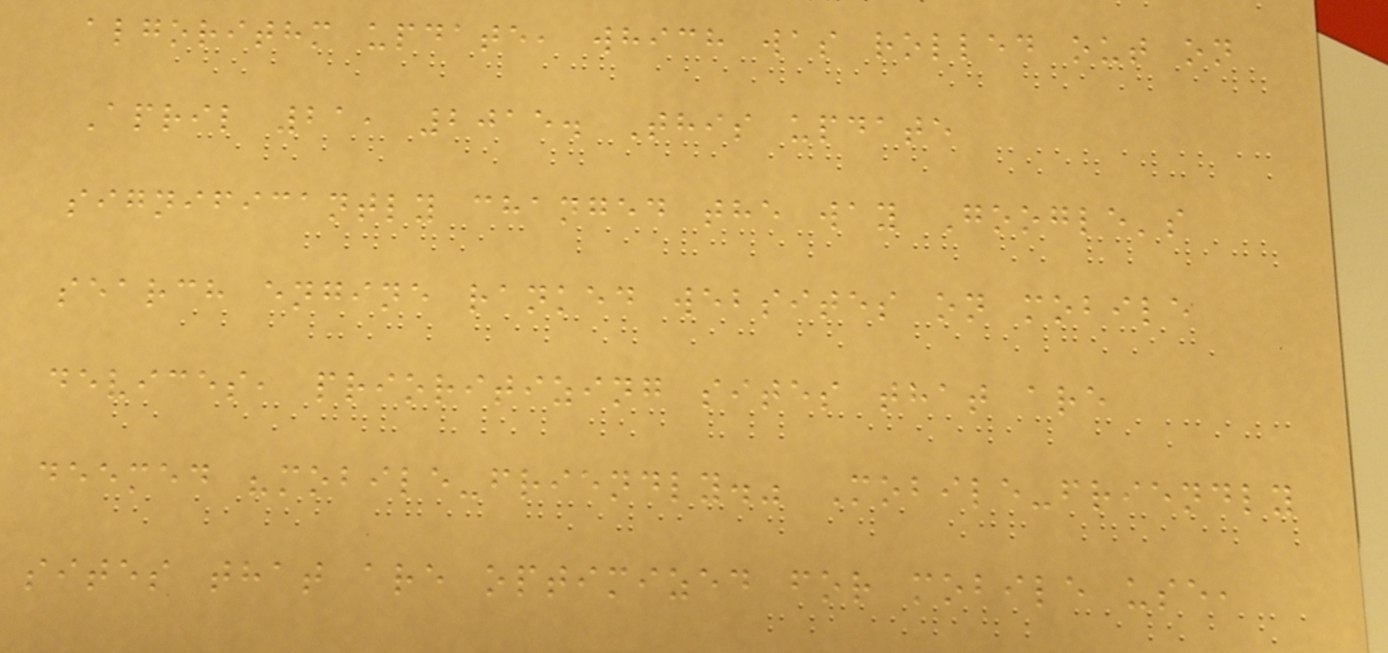algorithm update, which was rolled out on
April 21, 2015. This update
significantly changed the way Google's
search engine ranked websites on mobile
devices, prioritizing sites that are
deemed "mobile-friendly." Mobile-friendly
sites that are optimized for mobile use,
